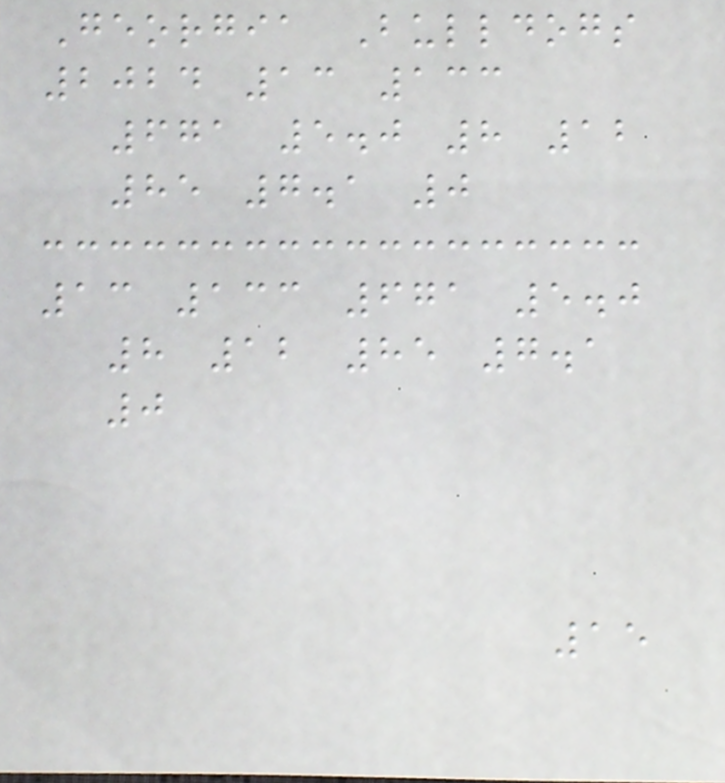Georgia Bulldogs
2024 13 133
671 5.0 8 12
85 7.1 0
13 133 671 5.0
8 12 85 7.1
0
15
